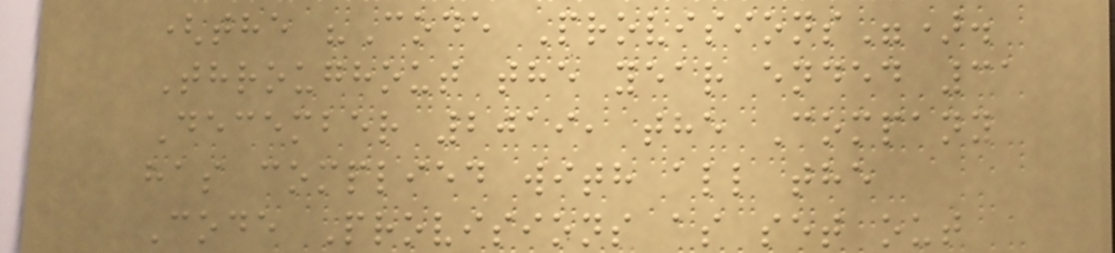(the "Code Provisions").
Throughout the year ended 31
December 2019, the Company
has complied with all the
Code Provisions as set out
